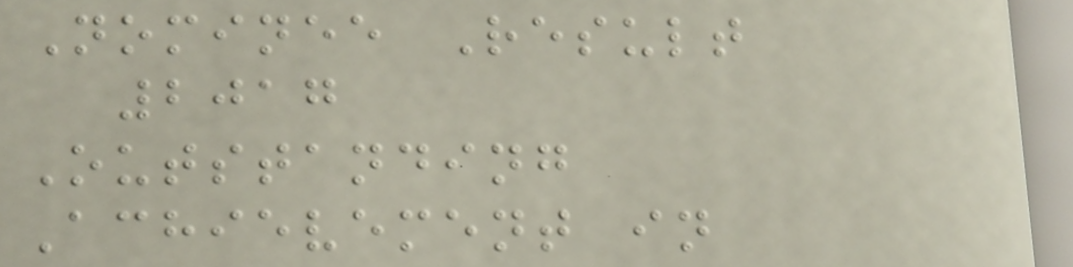Nominee Result
2017
Outstanding
Achievement in
